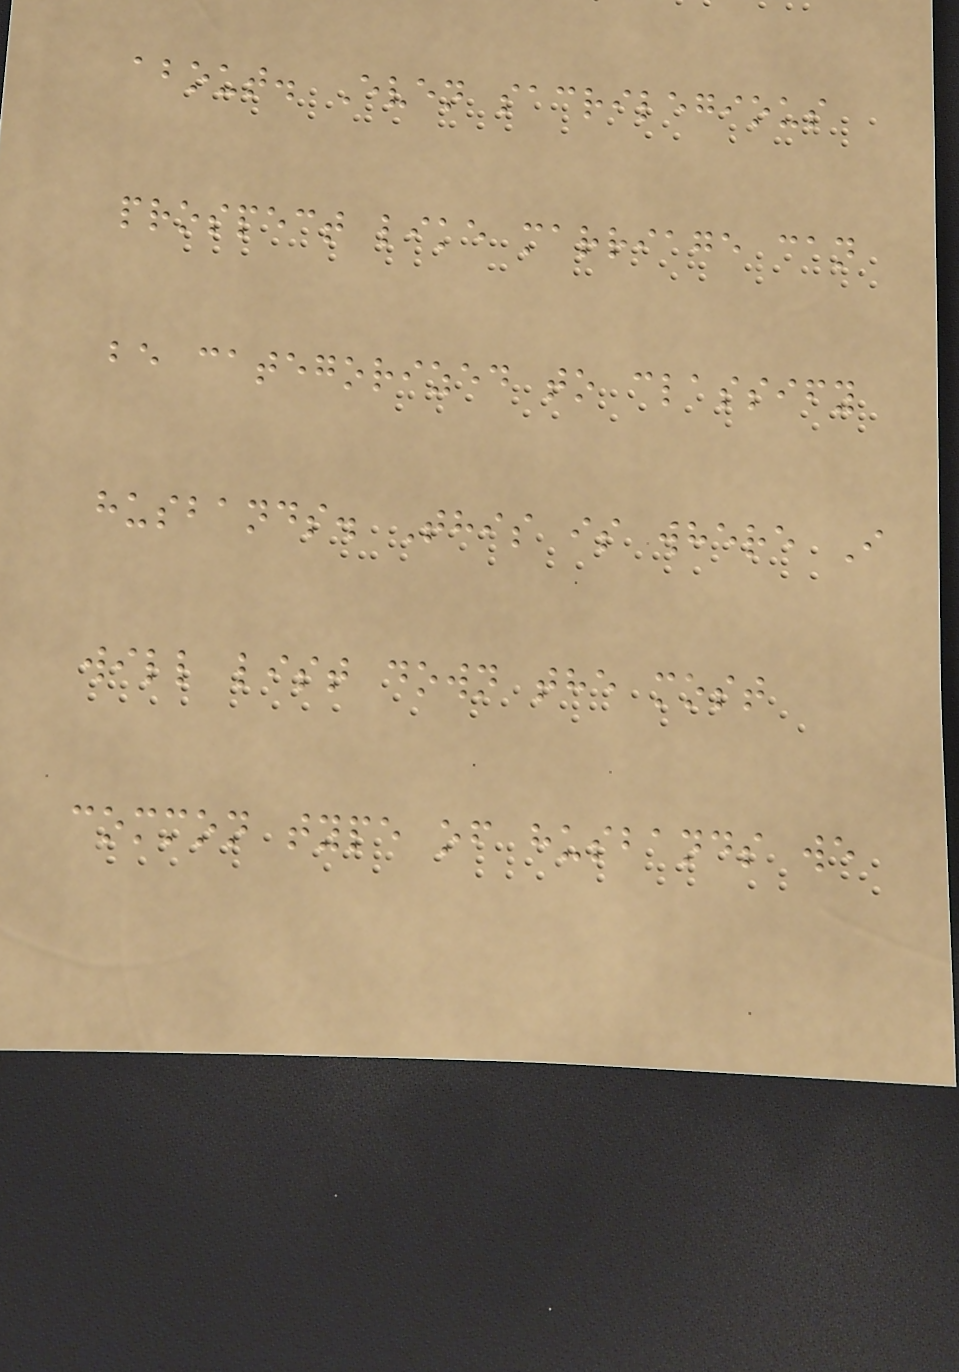about. Even sacrilegious
prospect like marriage can
be categorized to classify
husbands. This is where I
will list down the most
common type of husbands we
